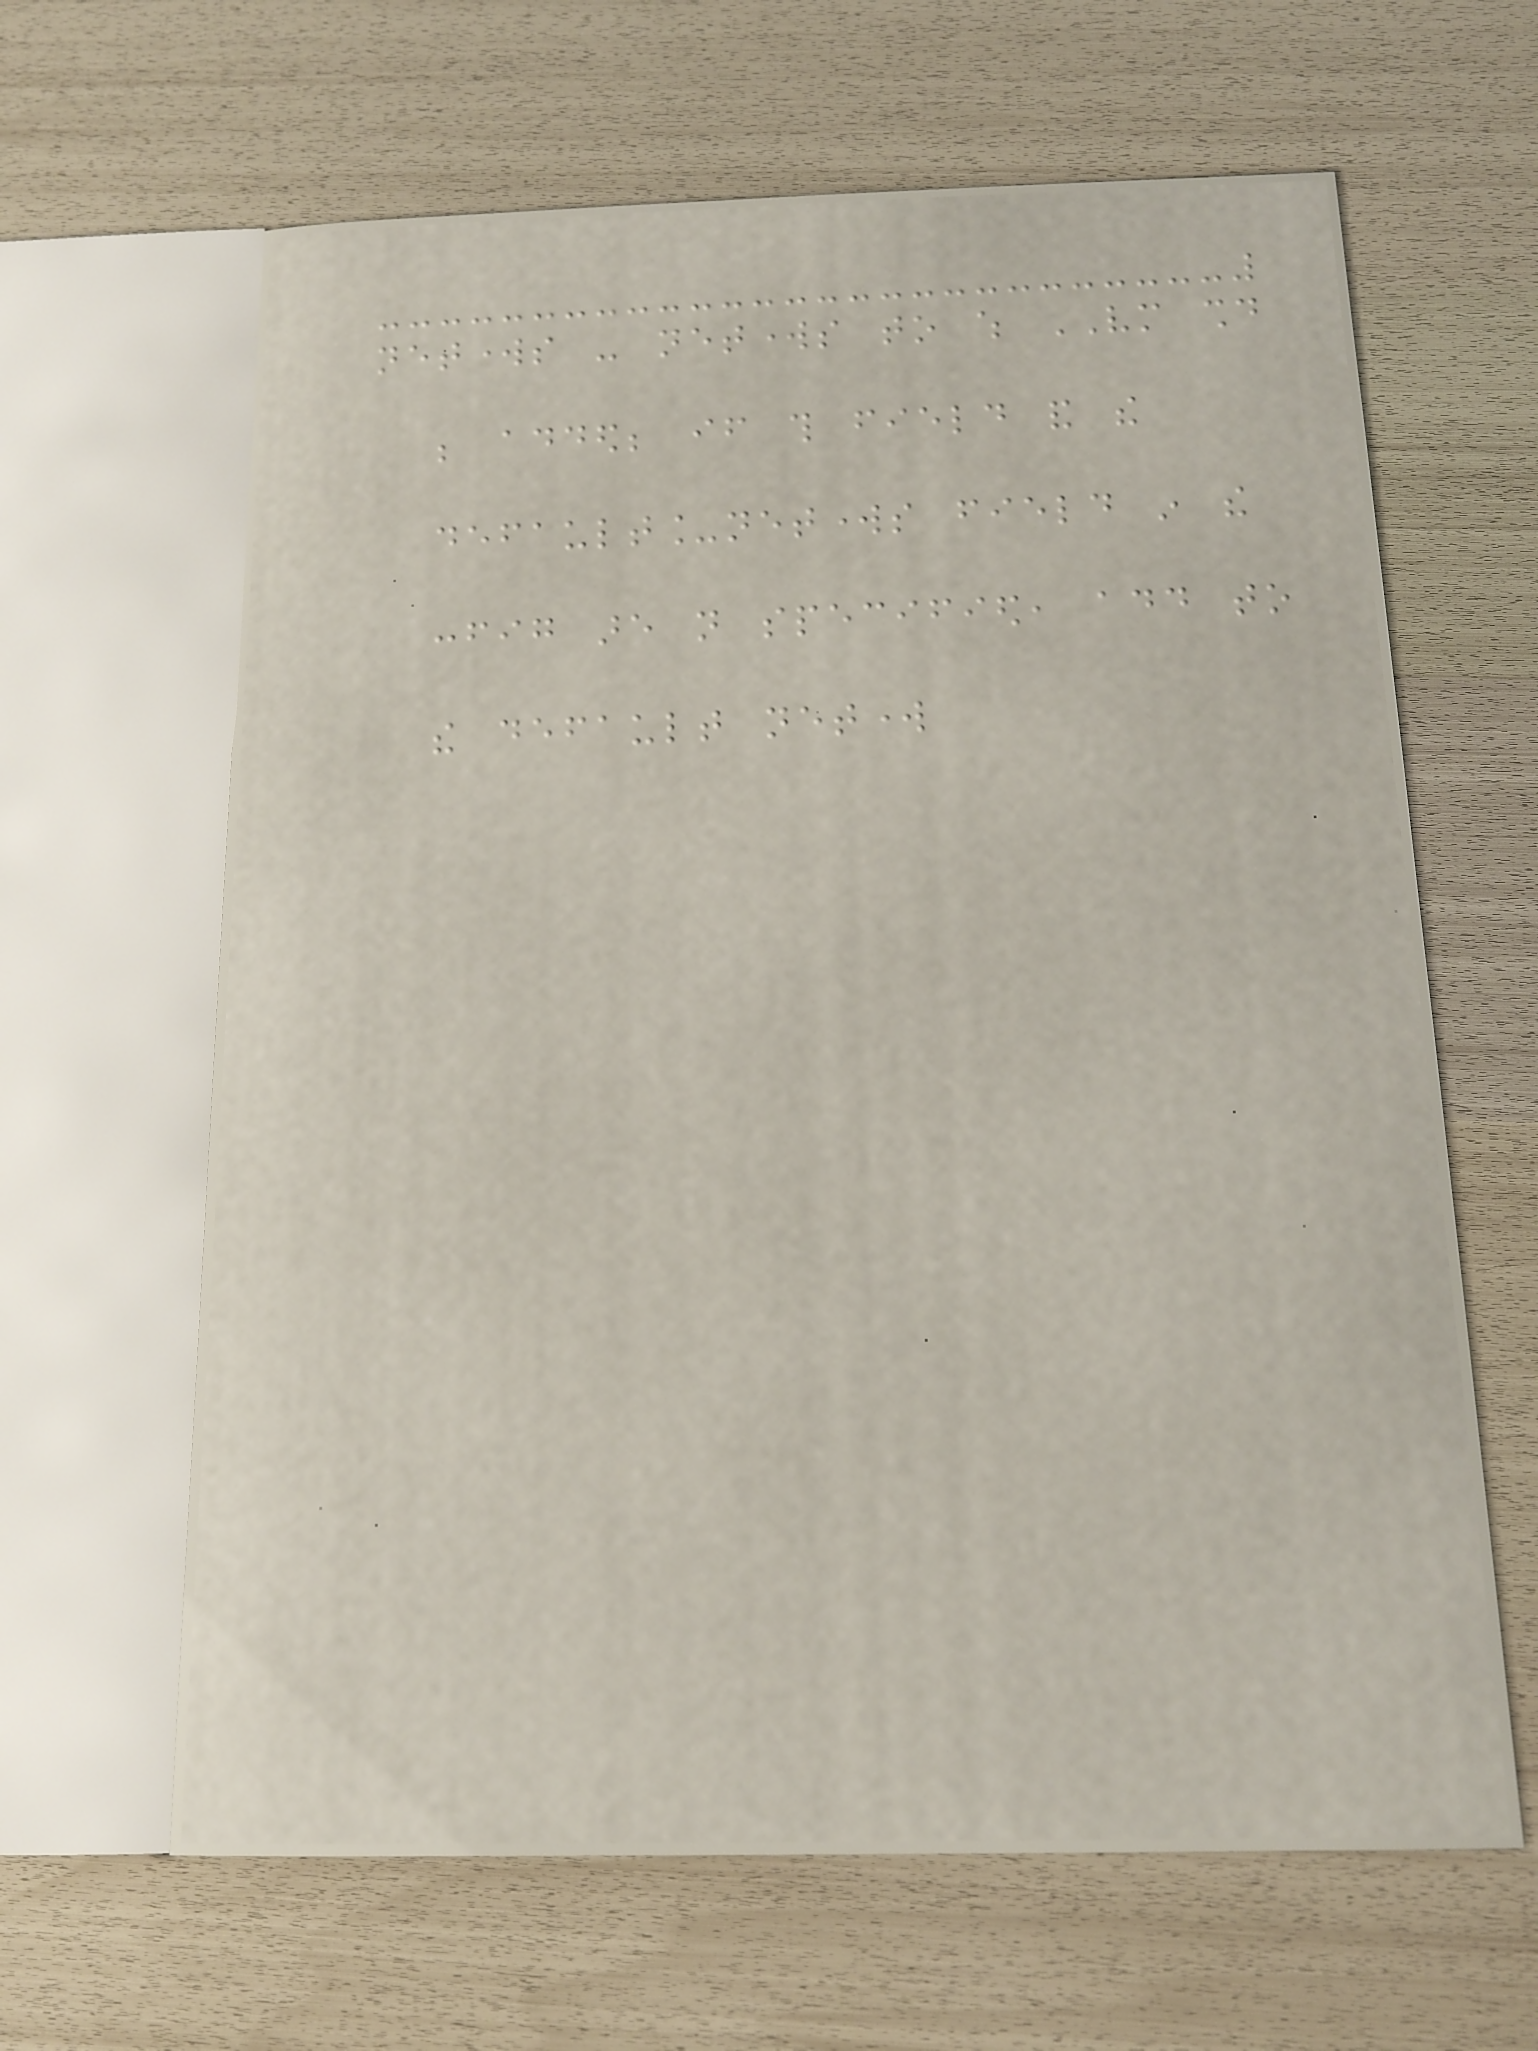networks - networks to which VM should
be added; if this field and the
default_networks field in the
config are not specified, add to
the default network
